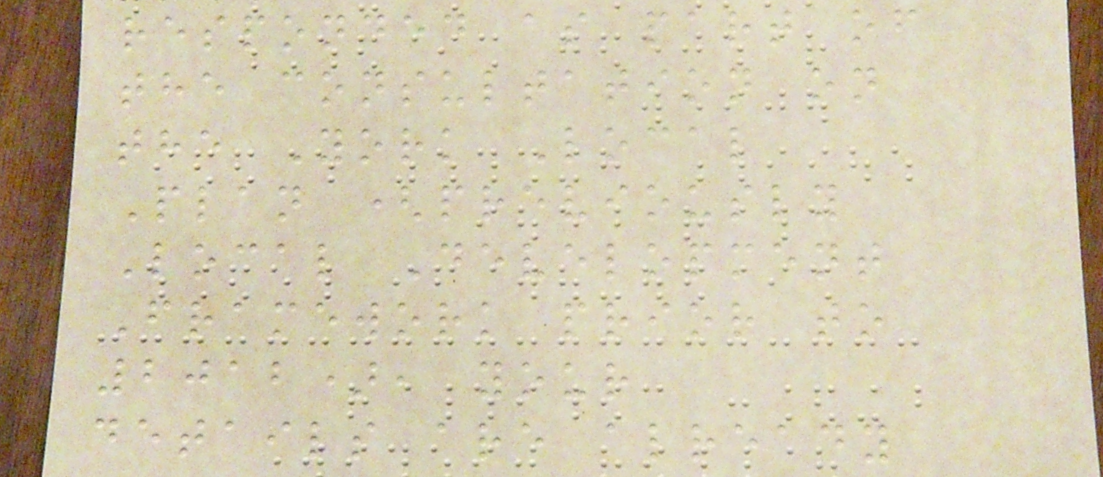responded as part of
the consultation on
the York Local
Plan (previously
Local Development
Framework prior to
2012), your
details are already
